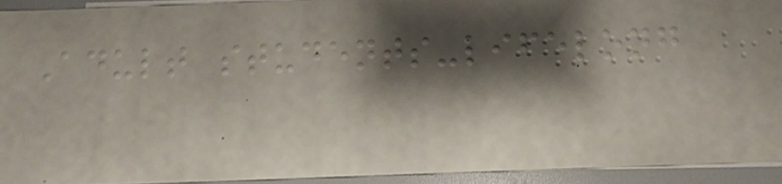Adult students-lifelong
